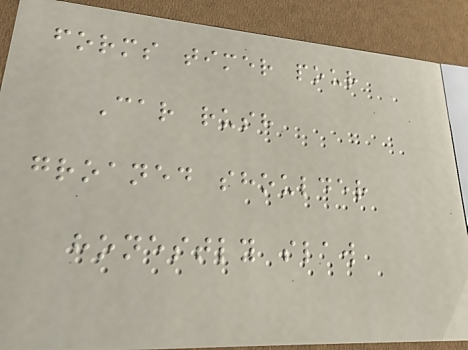forms timer pour
Car rush
groaned shoulder
honestly slaw
